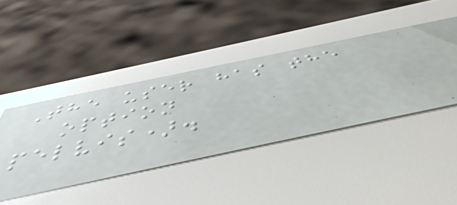The user has the
option
pelvis).
